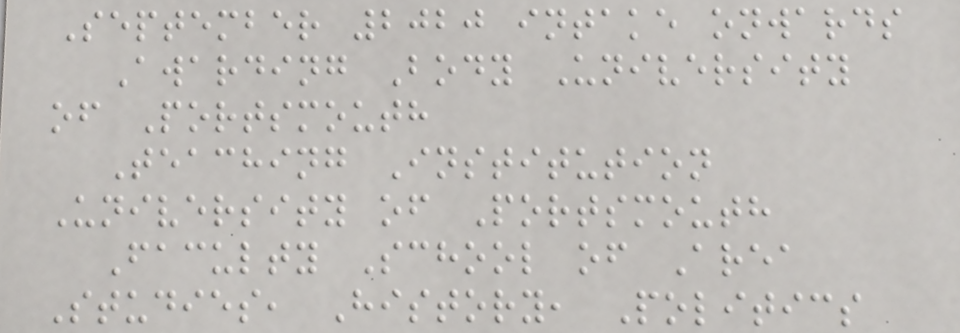September 2020 intake onwards
Awarding Body University
of Portsmouth
Teaching Institution
University of Portsmouth
Faculty School of Area
Studies, History, Politics
